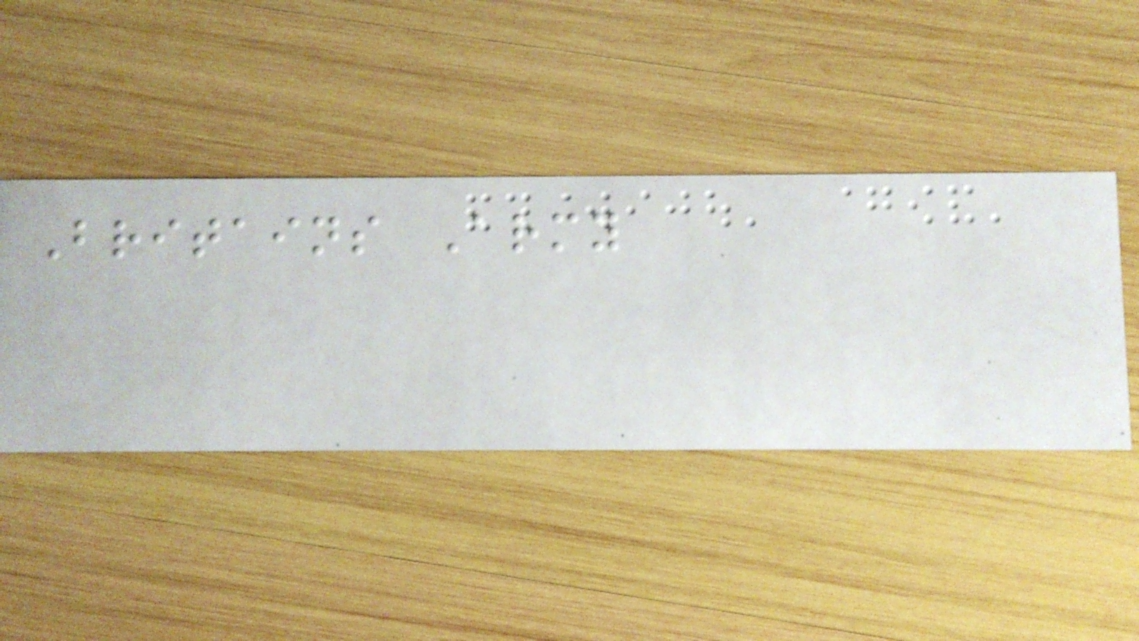Britains Army
